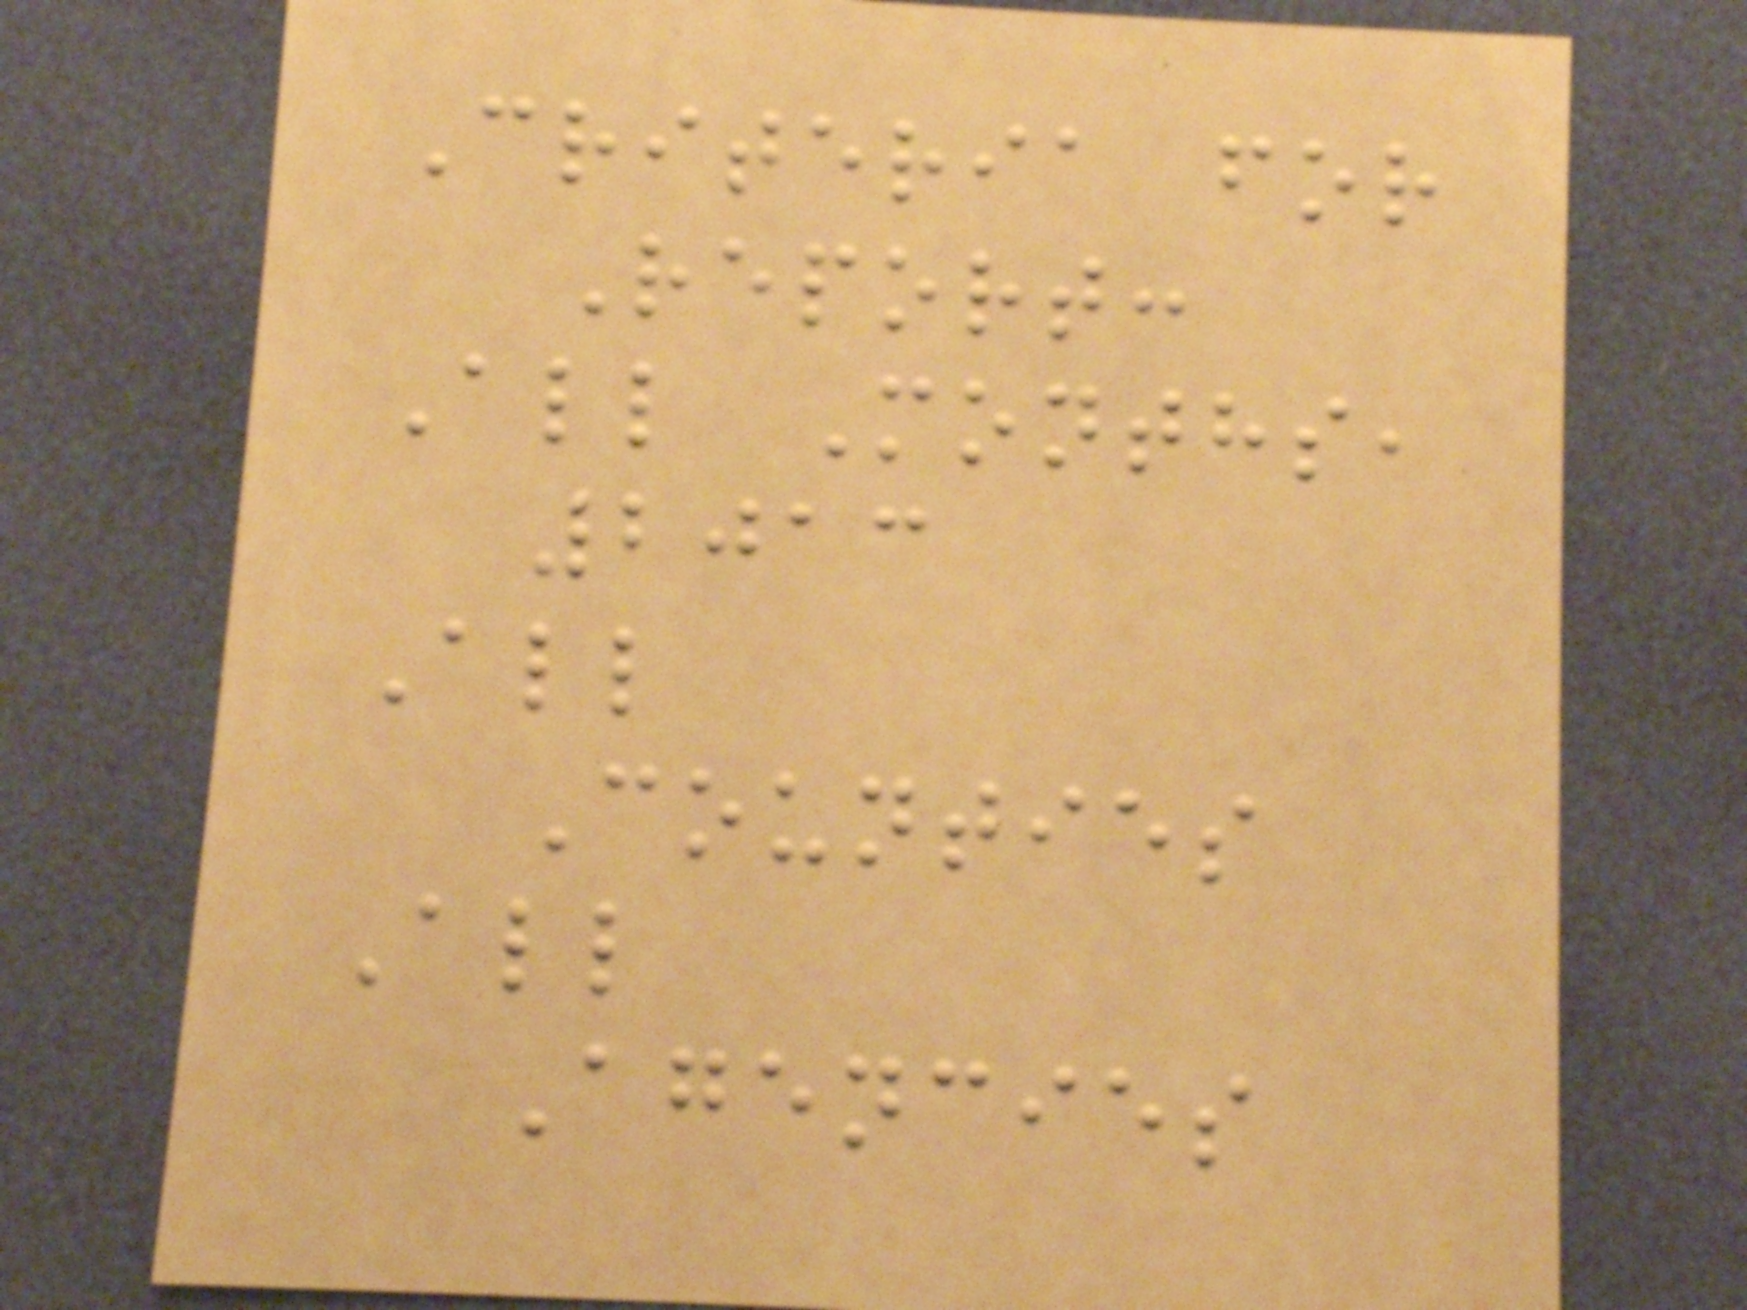Criteria for
Report:
All Months,
2013
All
Counties
All
Agencies
